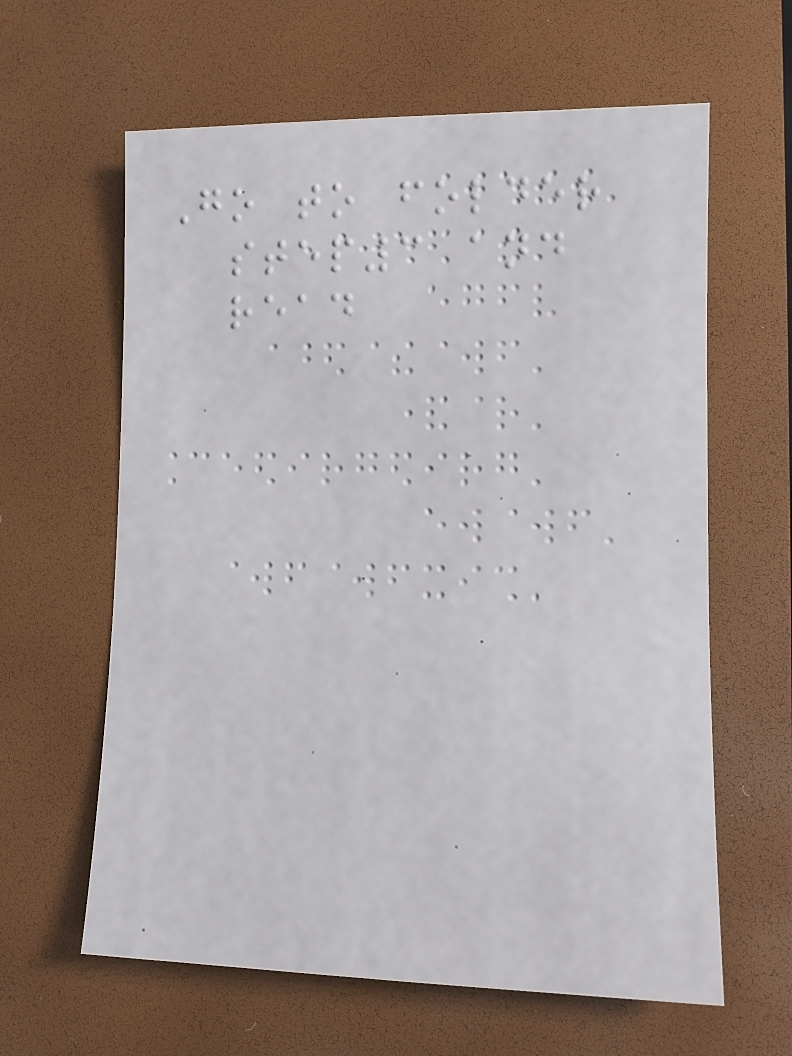Go to folder
step3 and
read
